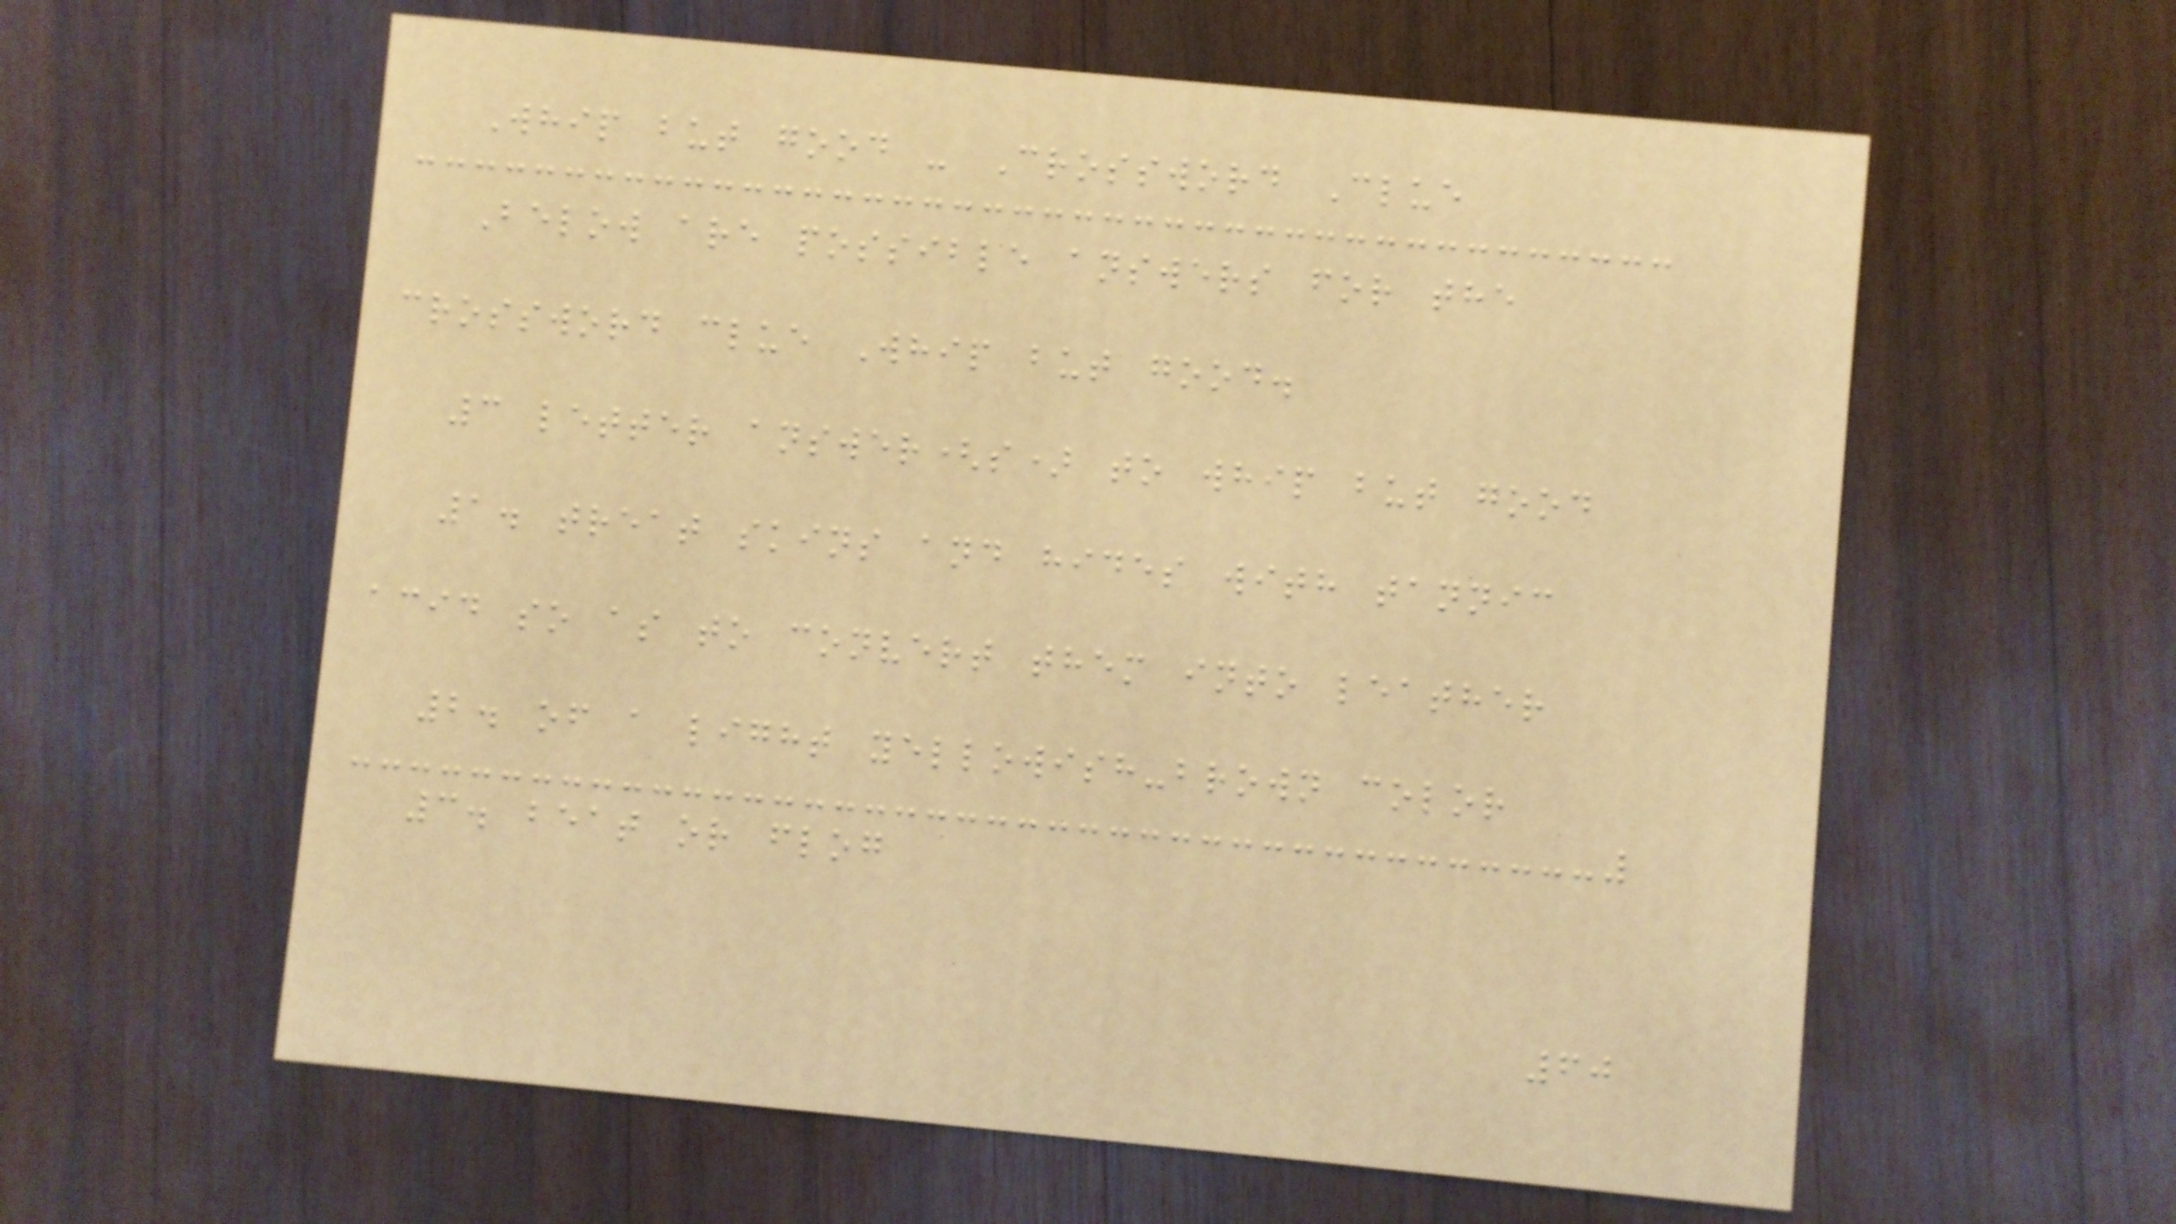Whip but good - Crossword Clue
Below are possible answers for the
crossword clue Whip but good.
3 letter answer(s) to whip but good
1. treat skins and hides with tannic
acid so as to convert them into leather
2. of a light yellowish-brown color
3. beat or flog
60
